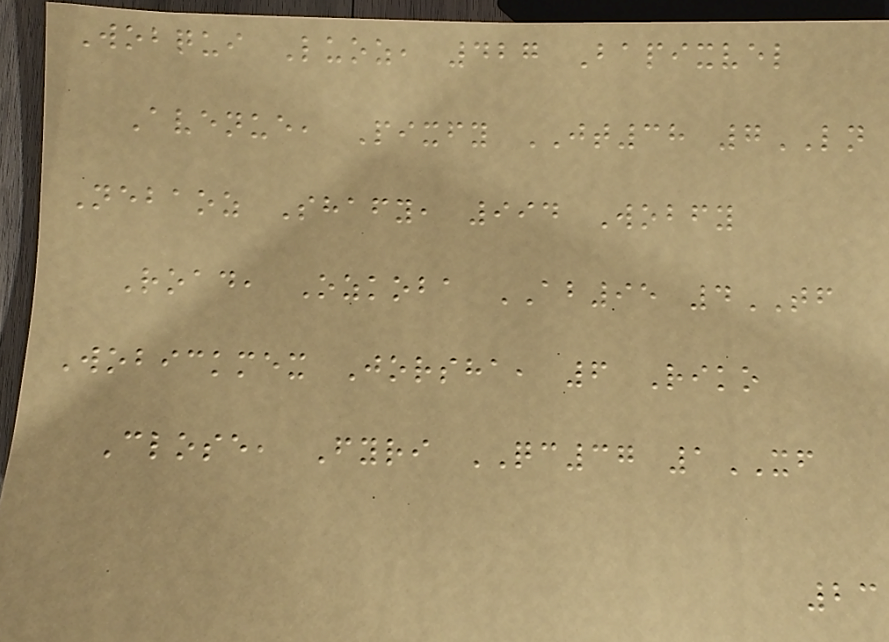Wobqui Luoz, 427 Bapixvel
Avenue, Pixfy JT38 7LN
Nebaoz Shafy, 994 Wobfy
Road, Ozkoba AB95 4TF
Wobickmex Jorsha, 6 Riko
Close, Fyri QC37 1XF
23
